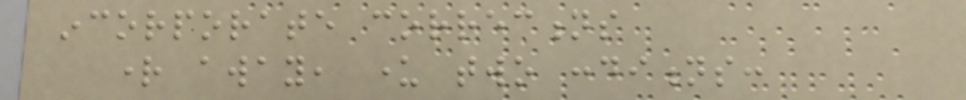incorporate corrections
right away, under two conditions:
